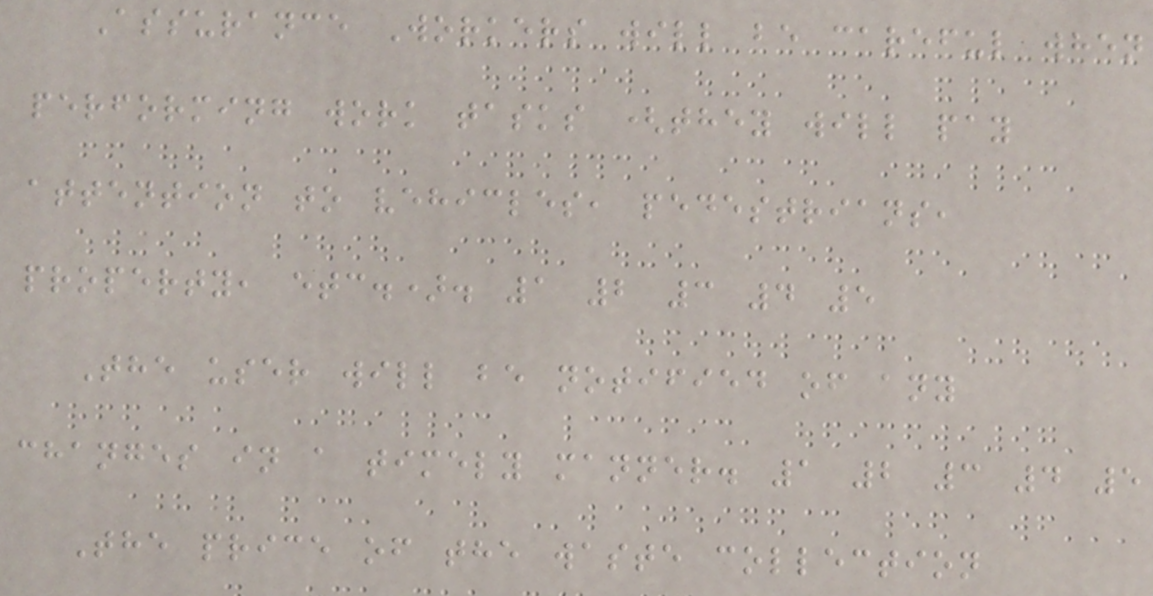Assurance Workers will be careful when
performing work tasks (they will pay
attention to vehicles, pedestrians,
property, etc.). 1 2 3 4 5
The user will be notified of any
changes in a timely manner. 1 2 3 4 5
The price of the waste collection
